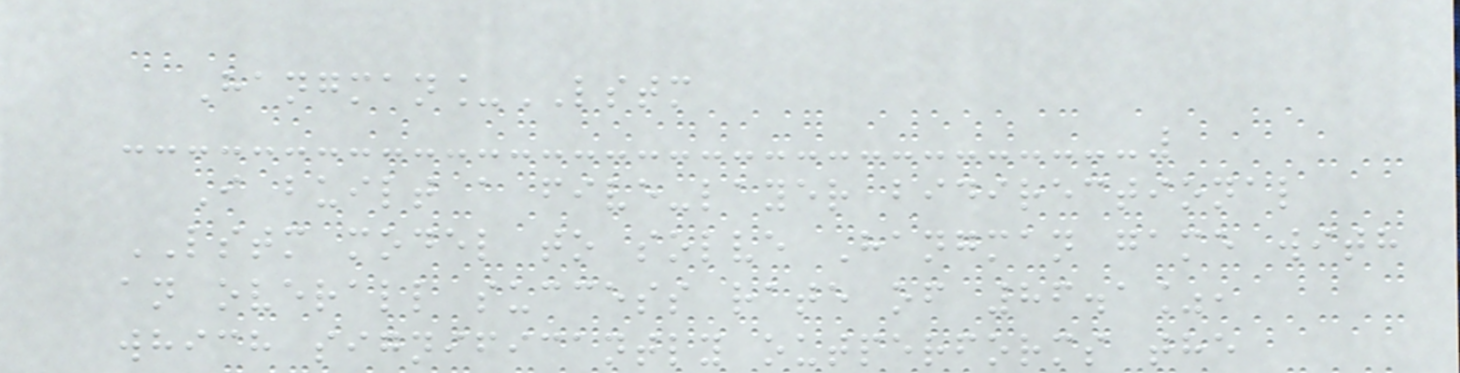Hangman_LSTM
I built a five-layer bidirectional
LSTM model to solve Hangman game with
an overall success rate of 86.1%,
which significantly outperforms the
